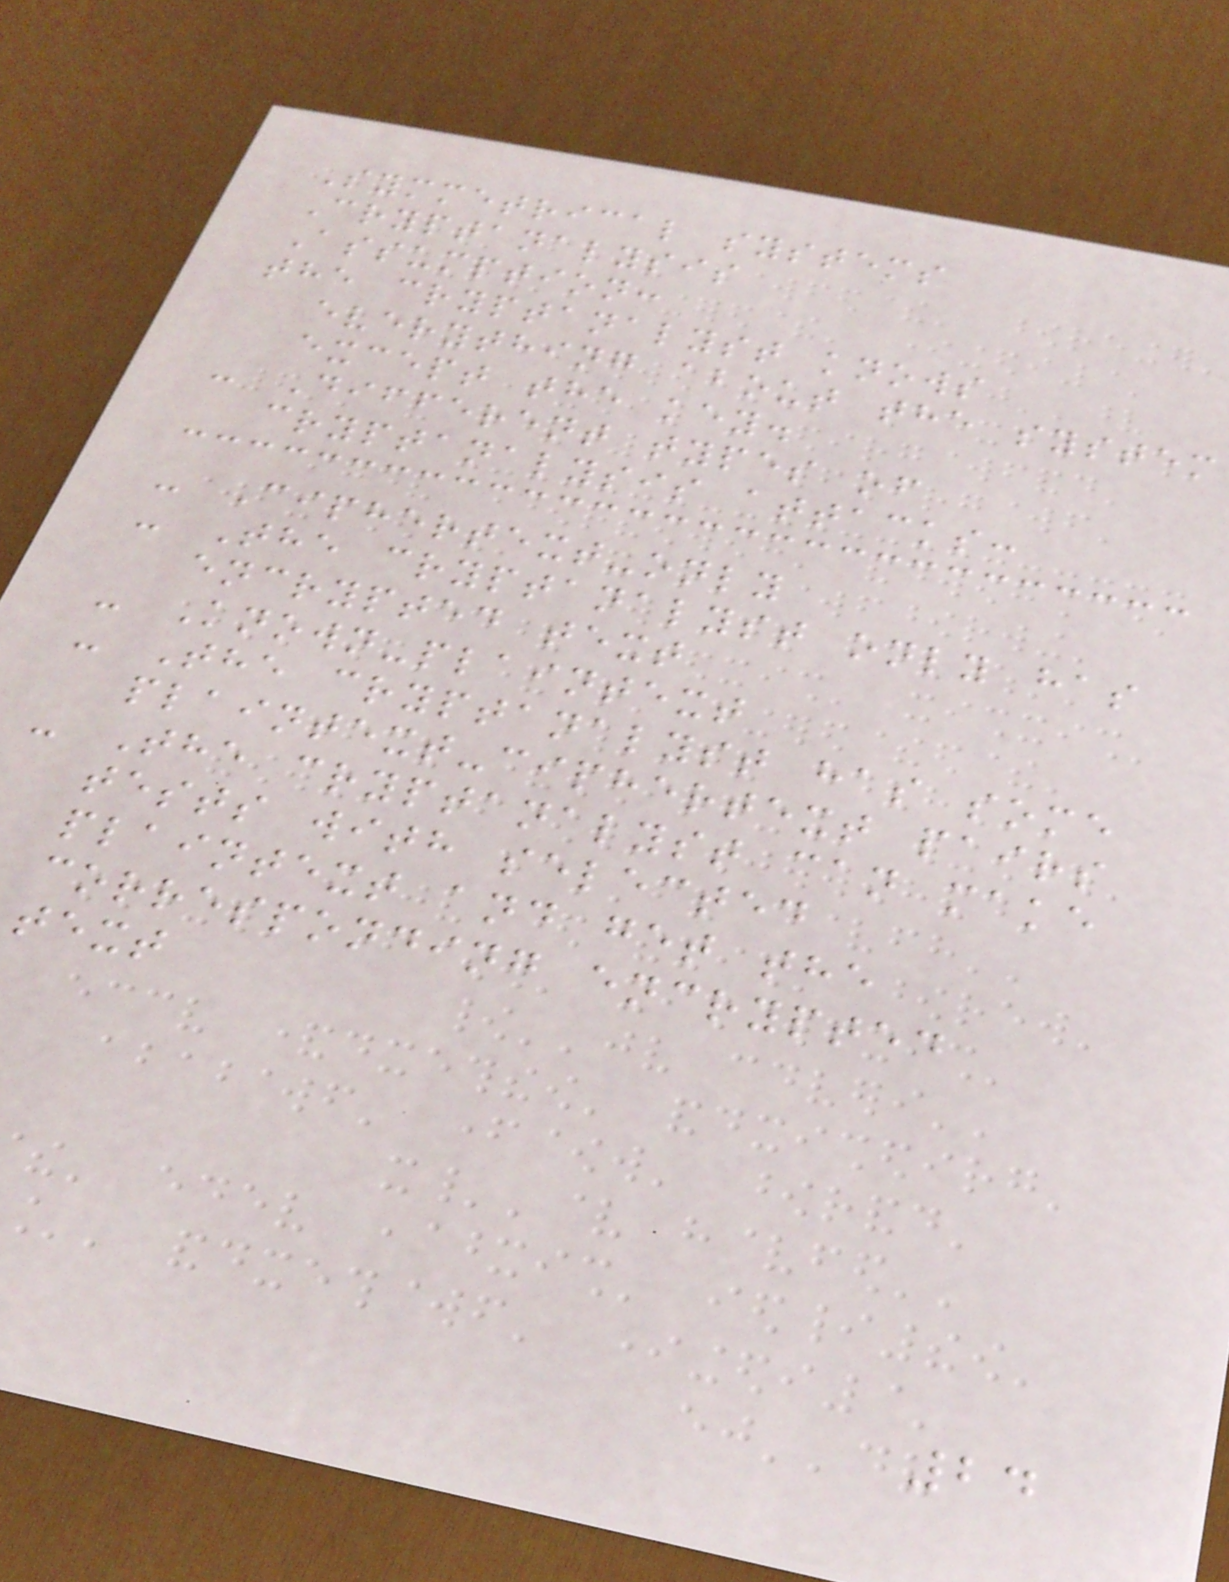Symmetrical systems
Cryptanalysis
Assumption:
the cryptanalyst knows
everything about the system
except the key.
- Different types of
cryptanalysis attacks:
- Ciphertext-only
- The cryptanalyst only has
encrypted text
- Known-plaintext
- The cryptanalyst has some
plaintext-ciphertext pairs
- The cryptanalyst can make
tests with selected
plaintext and get the
corresponding encrypted
text
24
